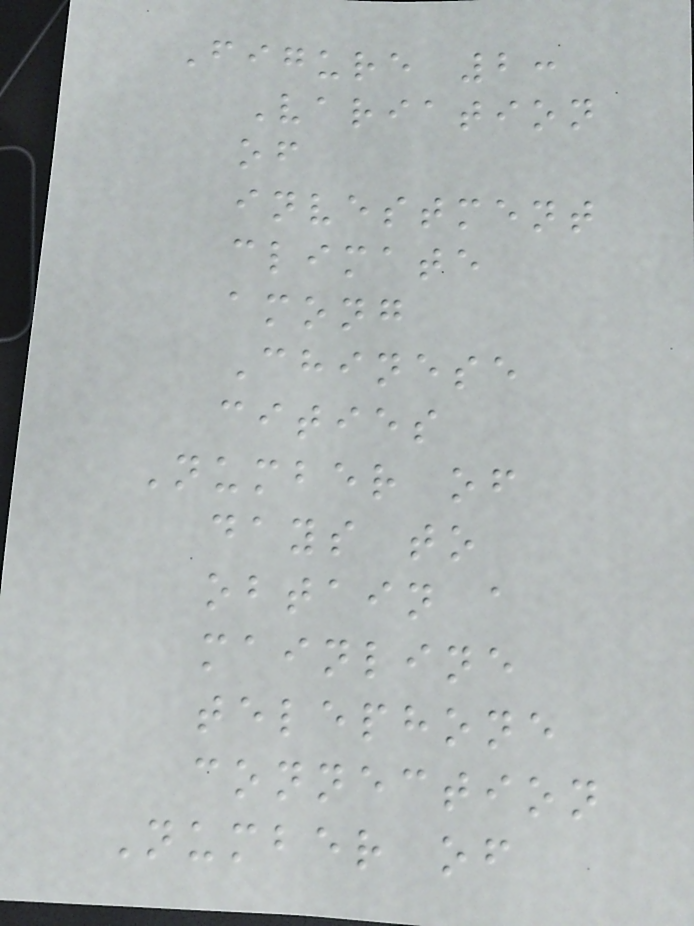Figure 2:
Variation
of
investment
climate
among
Chinese
cities
Number of
days to
obtain a
mainline
telephone
connection
Number of
